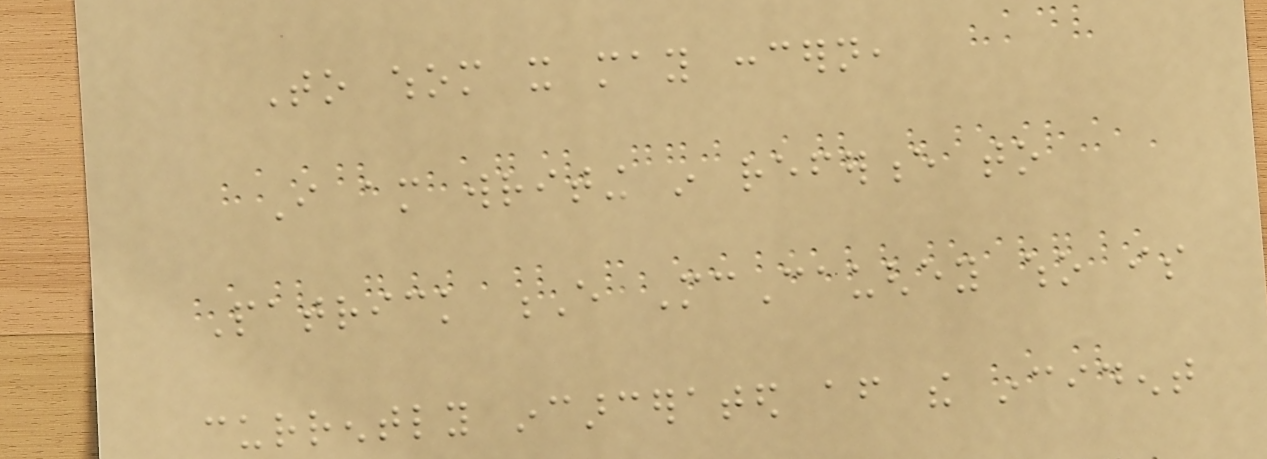To whom it may concern,
I am writing in reference to
Patrick E McCaughey who is
currently incarcerated after the incident
